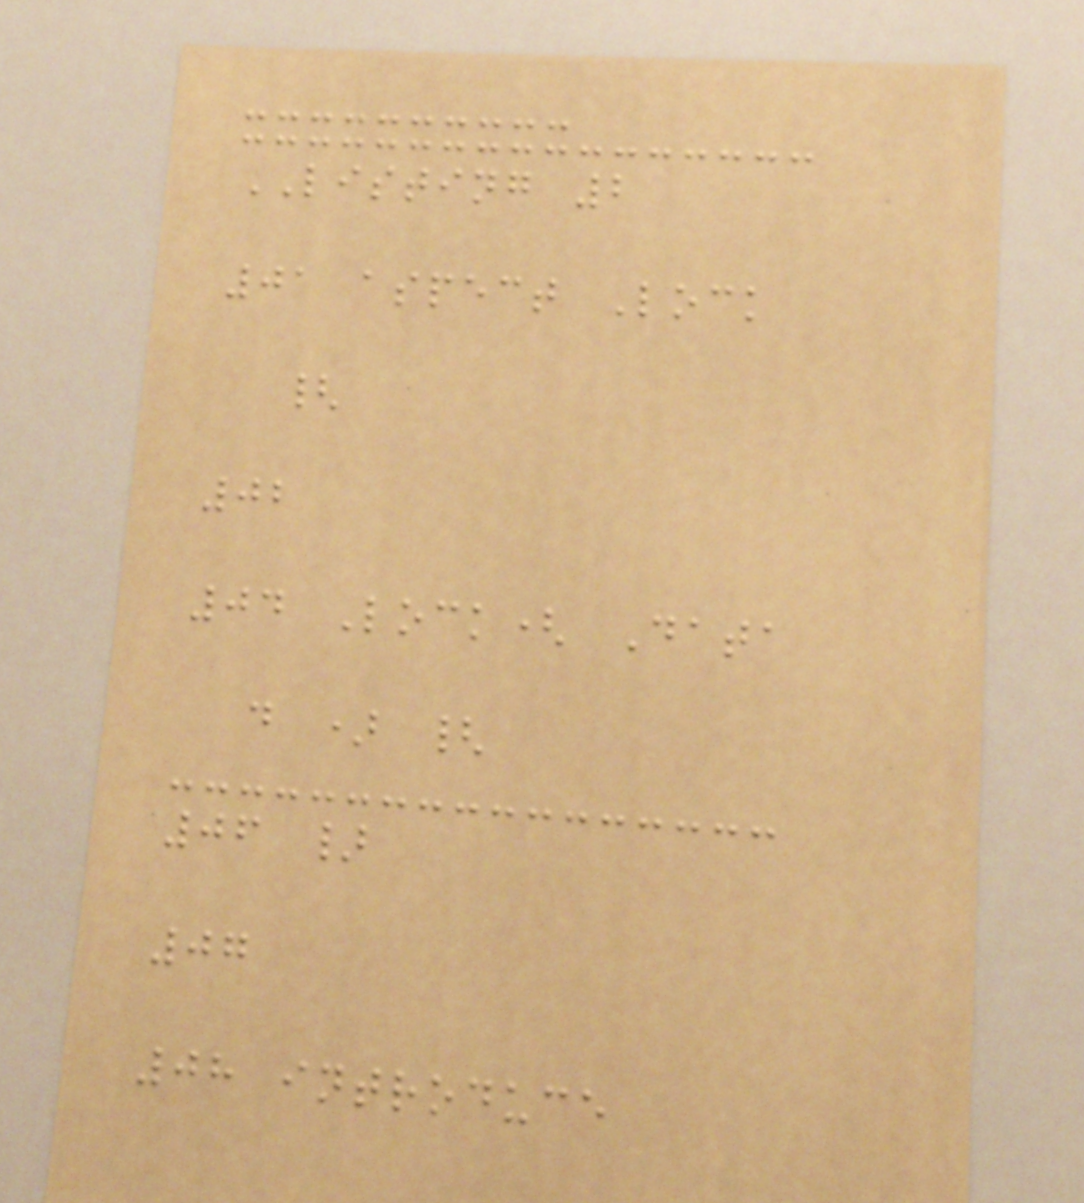LISTING 2
01 aspect Lock
{
02
04 Lock( Data
d ) {
06 }
07
08 introduce
